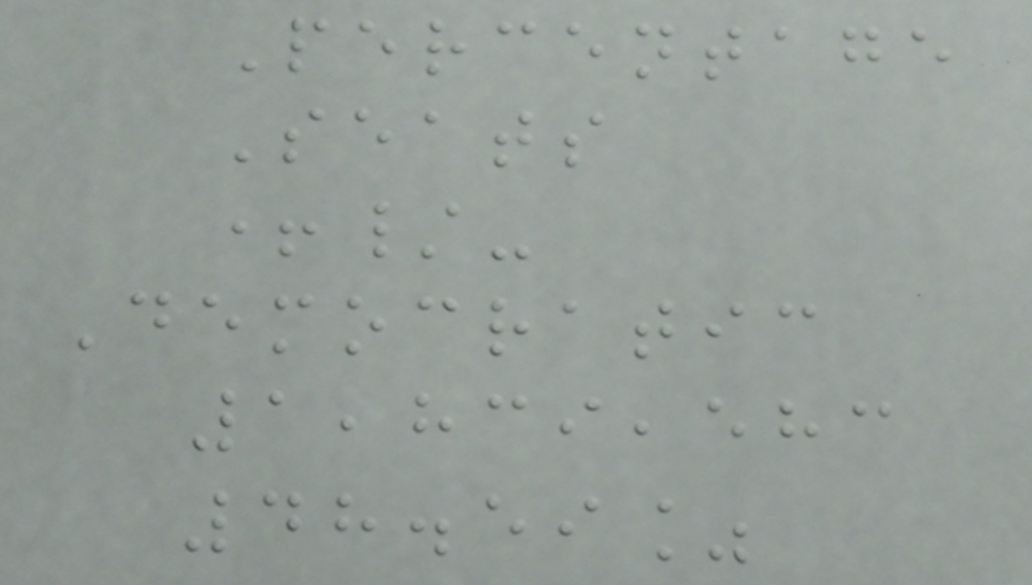Percentage
Seats
+/-
Democratic
1,839,583
48.59%
